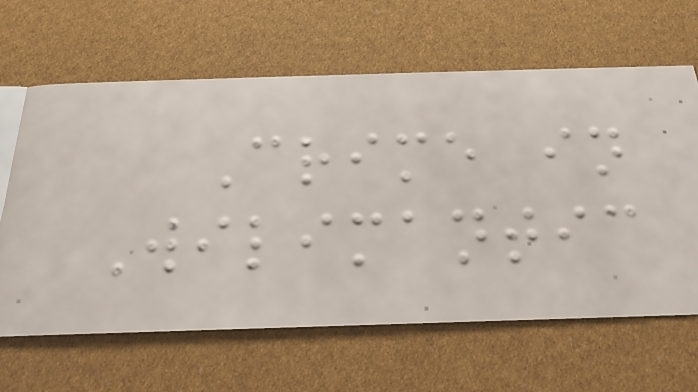Crime in
Wilimantic
